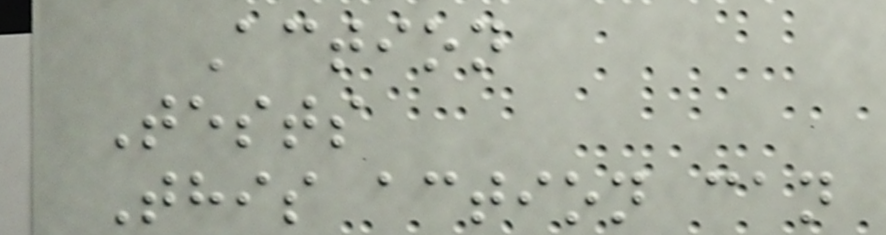Action
Tests
This action can
